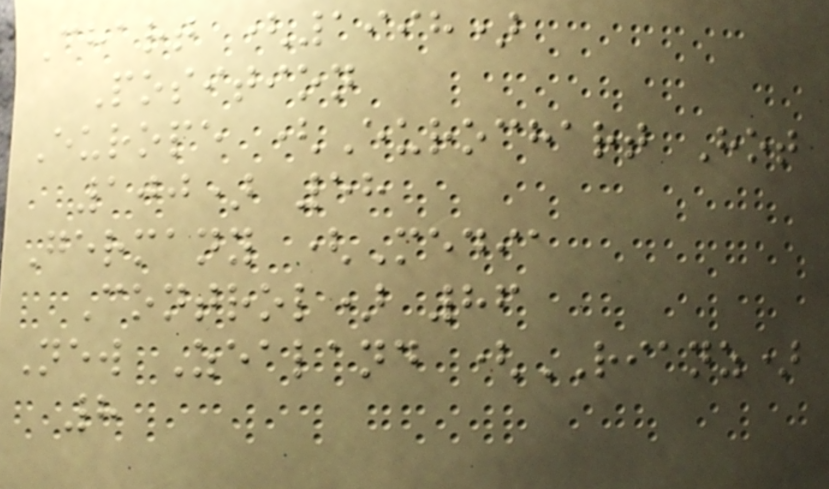Chart (1998)
Position
Europe (Eurochart Hot
100) 58
Germany (Media
Control) 86
New Zealand (RIANZ)
8
